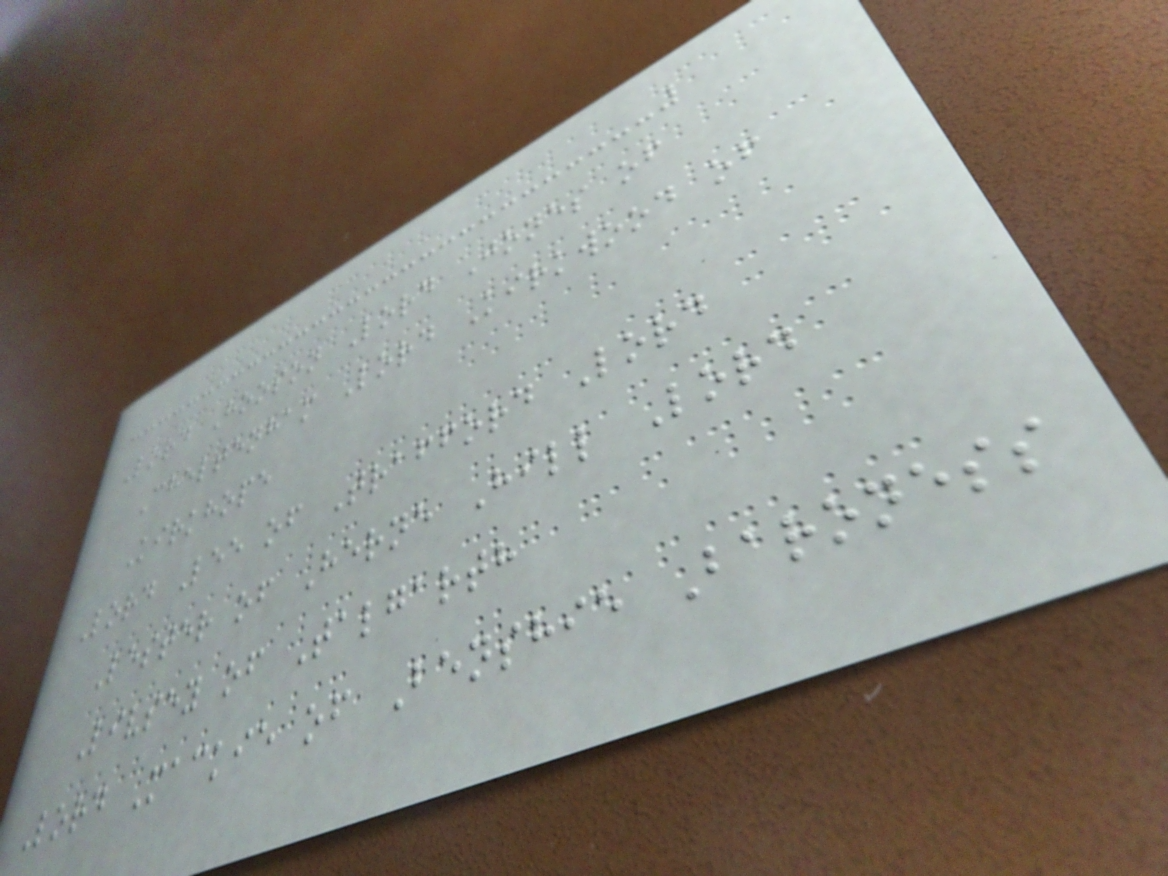Lord Hooson Lord Jones of
Cheltenham Lord Kirkwood of
Kirkhope
Lord Lee of Trafford Lord
Lester of Herne Hill Lord
Livsey of Talgarth
Lord Mackie of Benshie Baroness
